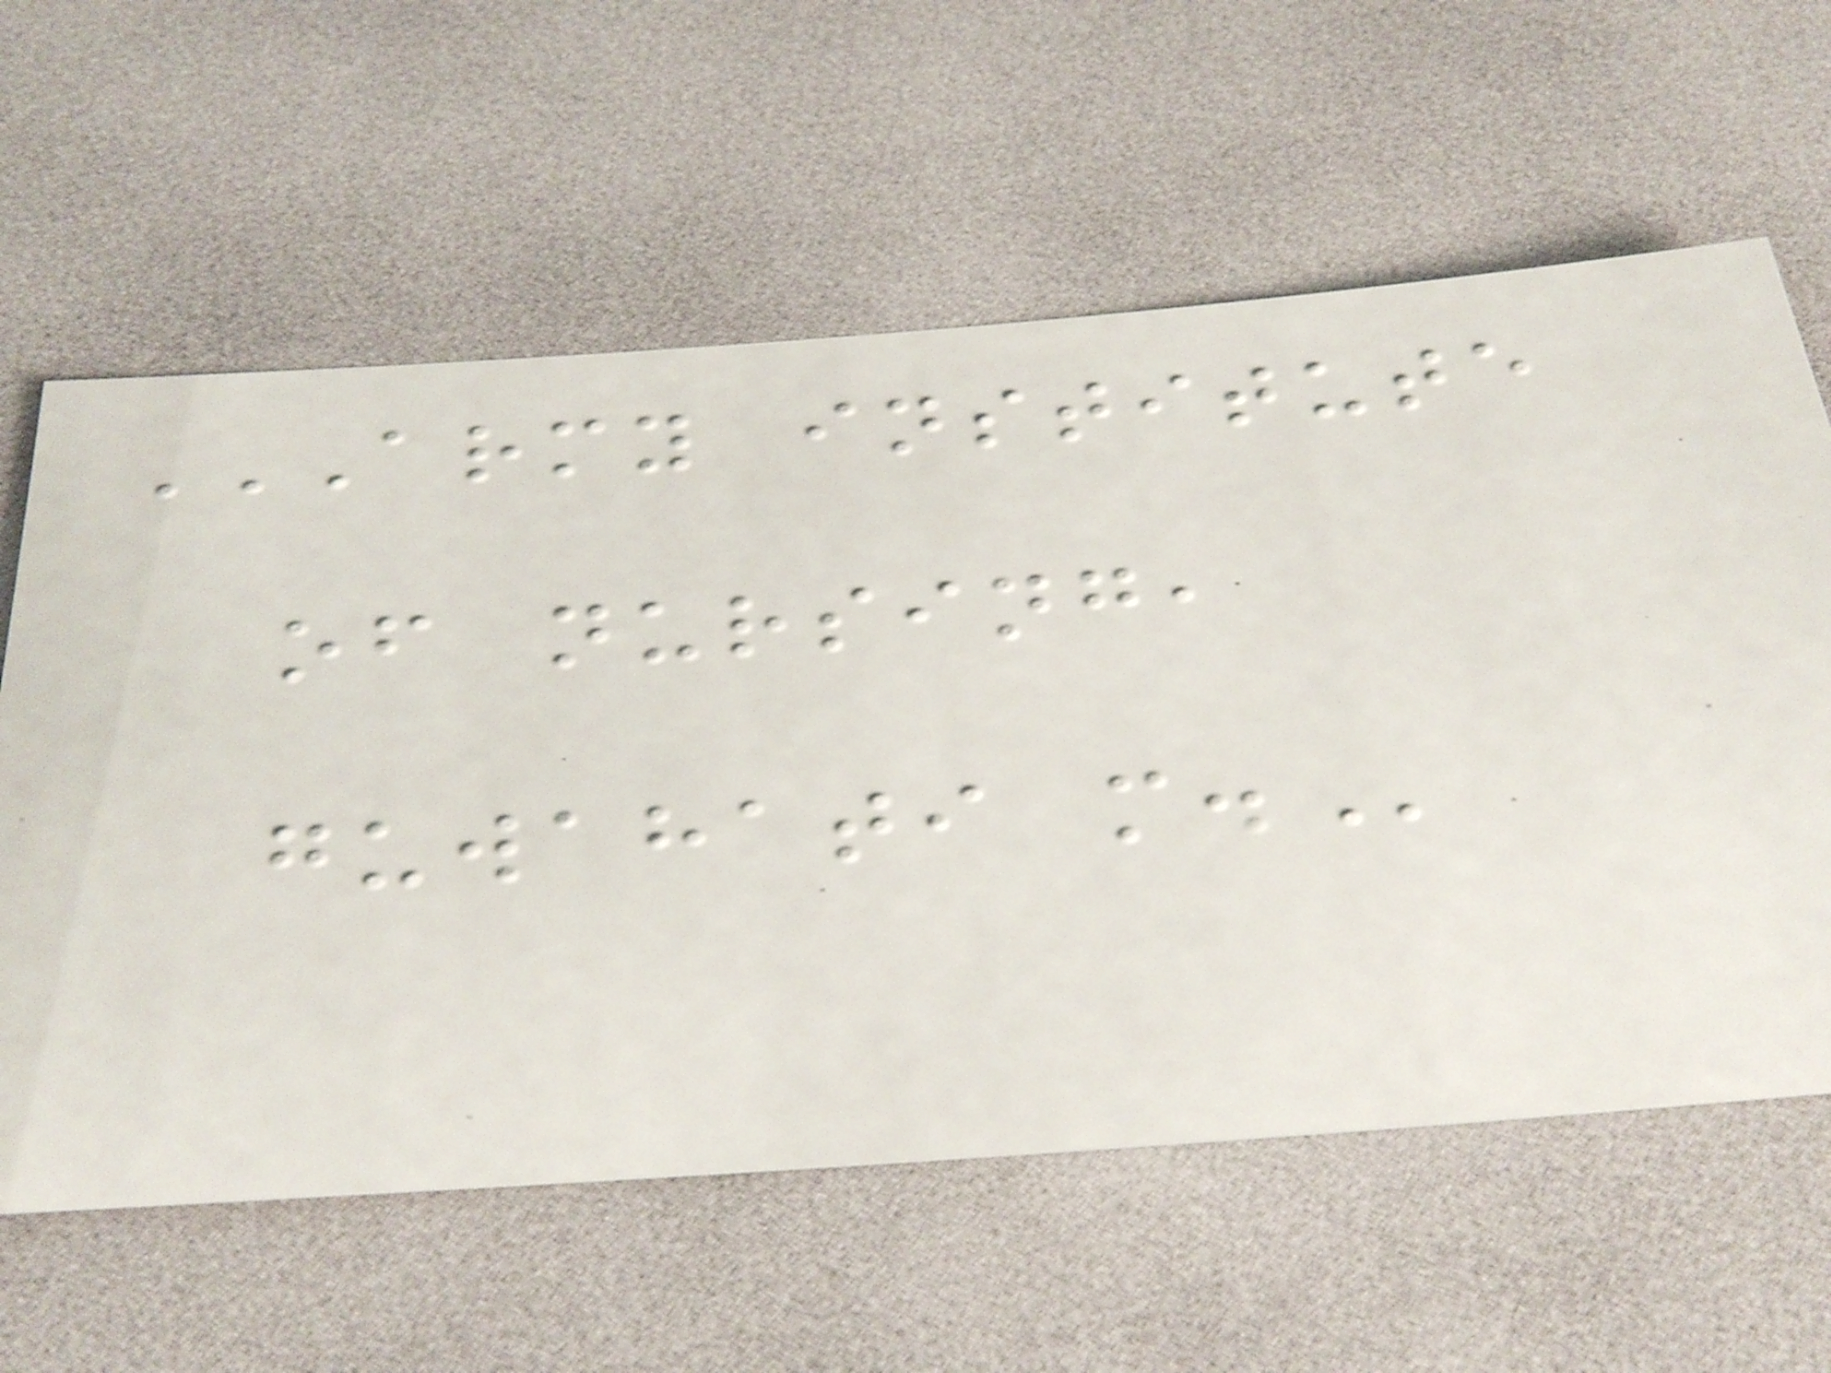ARMY INSTITUTE
OF NURSING,
GUWAHATI M.
